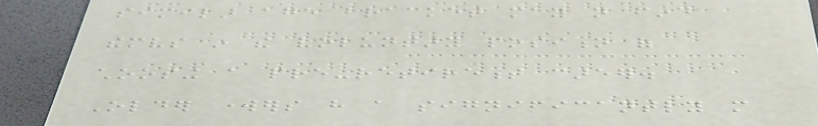similar age bracket may not find
themselves in the voluntary position of
choosing a pre-retirement career.
Older workers have a significantly more
